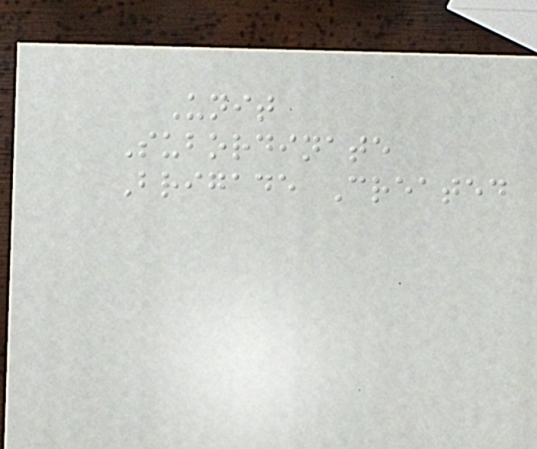Unit
Subordinate
Brigade Created
